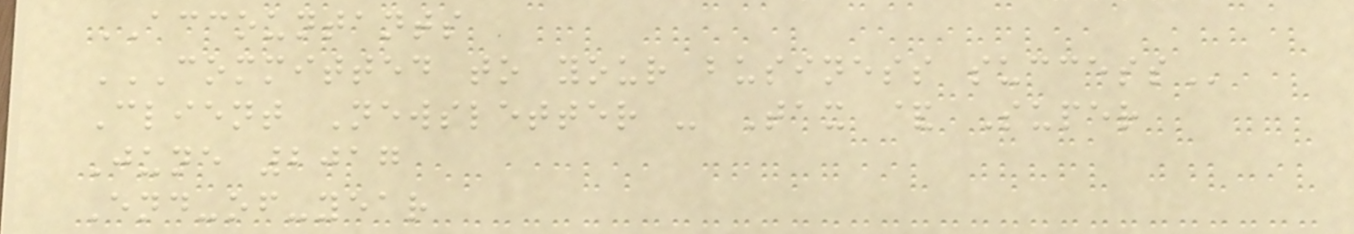ACCOUNTANTS
COMMITTED TO YOUR BUSINESS SUCCESS
Client Newsletter - Tax & Super
June 2017
End-of-year
